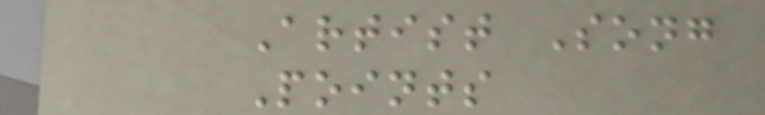Artist Song
Points
